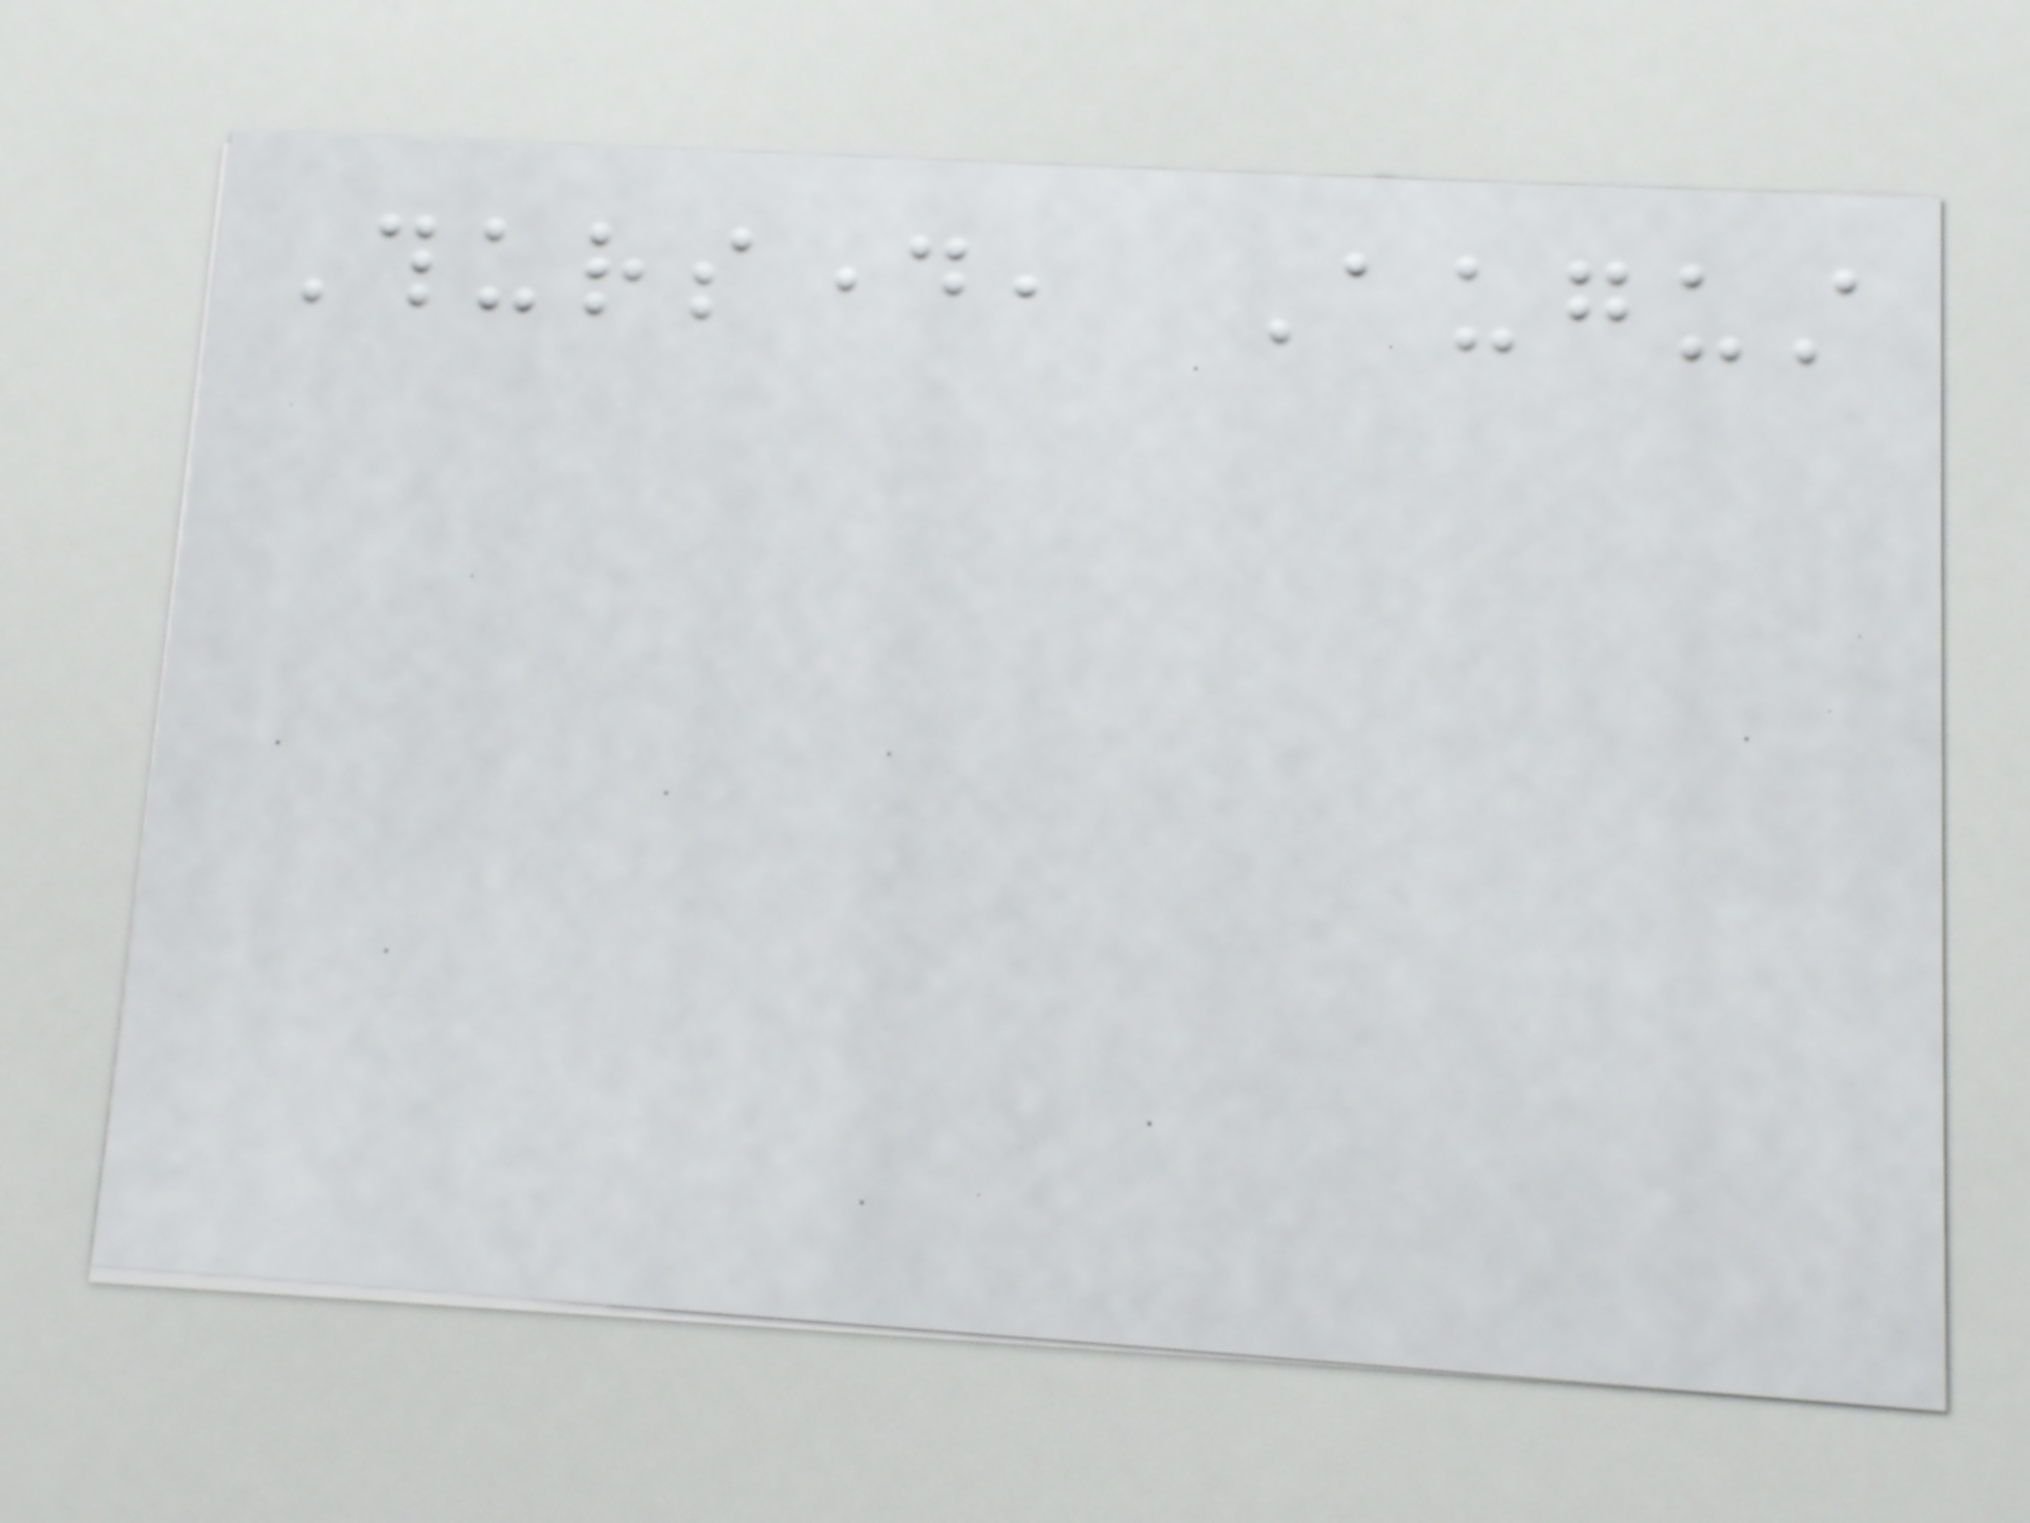Thursday, August
